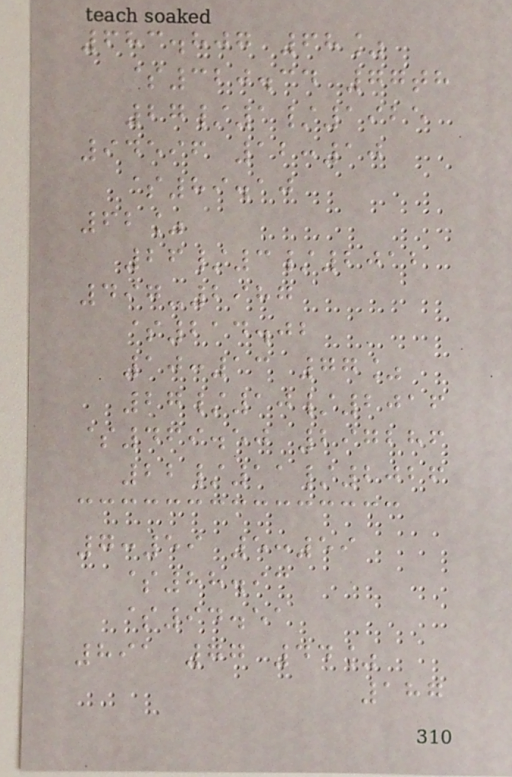683.807 68%
$320.34 77th
27/1/1925
94596 12:10
$89.10
62%
26/3/2012
497-2987
$214.02
10:13 77%
27/10/2016
$469.50 297286
22/11/2026
7:59 5:59
$88.93
$94.51
891 77 44%
187
